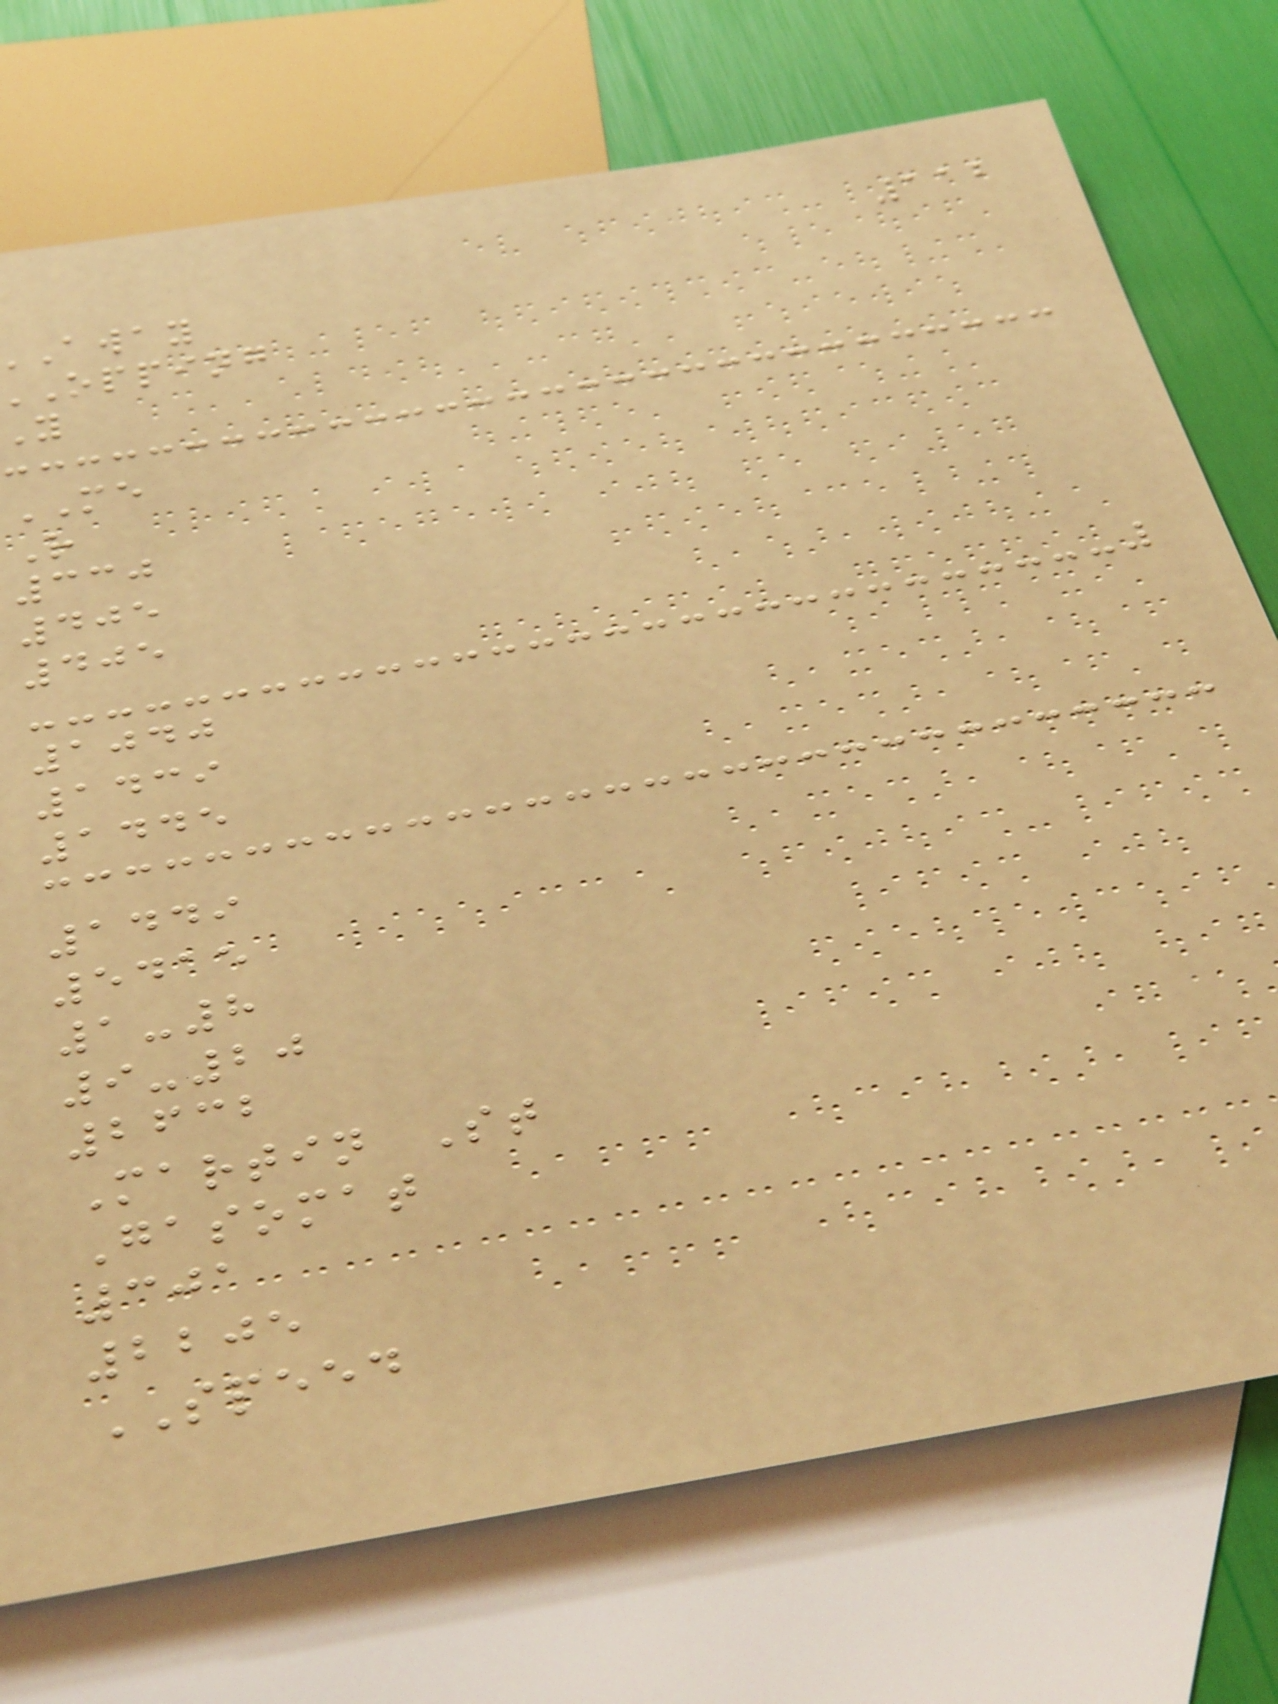112
away
opping
ME
R
330
405
405
1040
1439
1445
1449
5415
1-8
9-20
2632
Martin St
Gasomat
301
2205
SPEED
